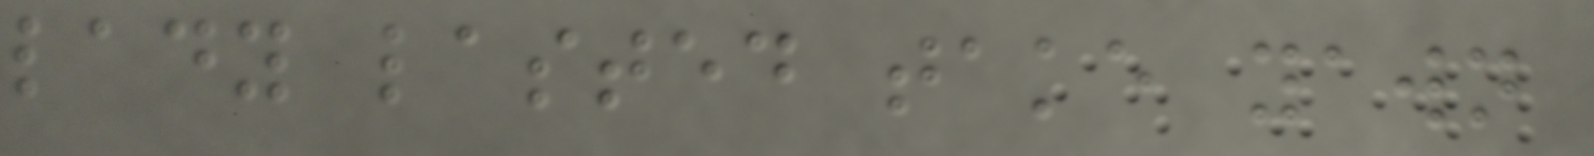lady lasted take yawn
